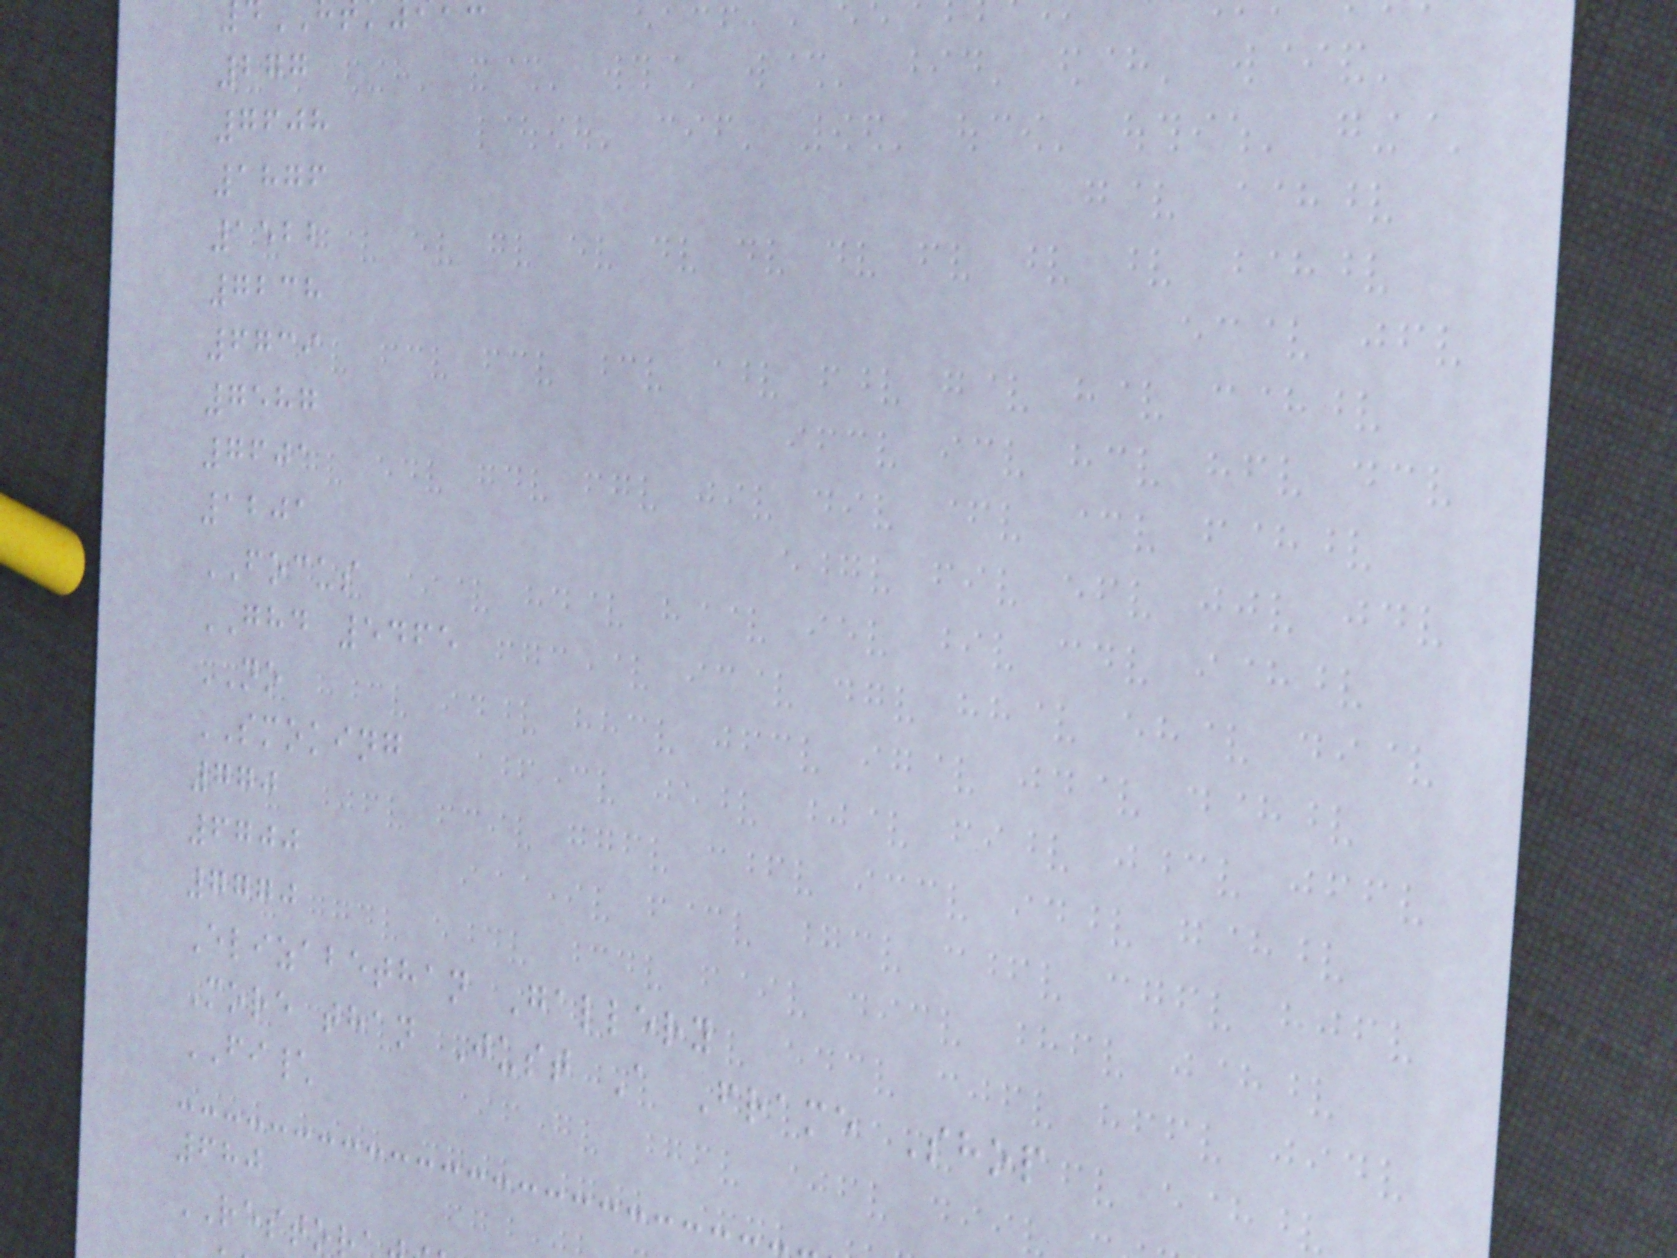277
7608
1876
1522
7238
6739
7587
7601
1201
FOCUS
GHD 5465
NO
SMOKING
770
6700
7770
Elizabethan Gallery
More than Just A Frame Shop
FI\
680
RESTO
